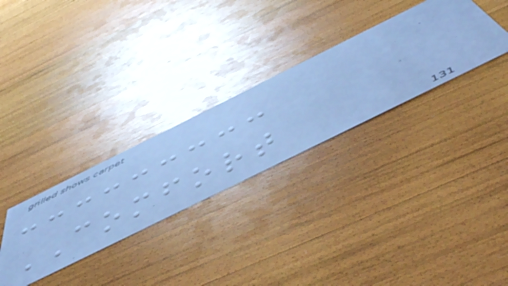COMFORT
